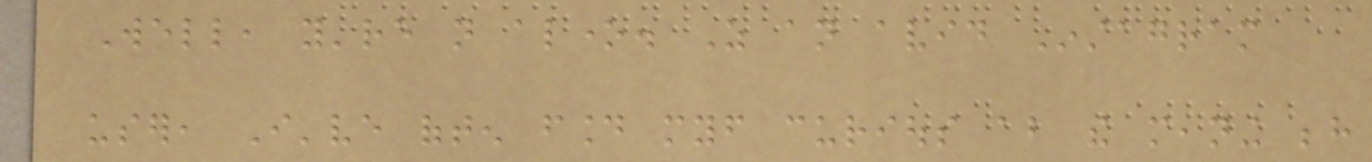Well, you're not alone. As an avid Instagram
user, I've often found myself curious about the meaning behind
